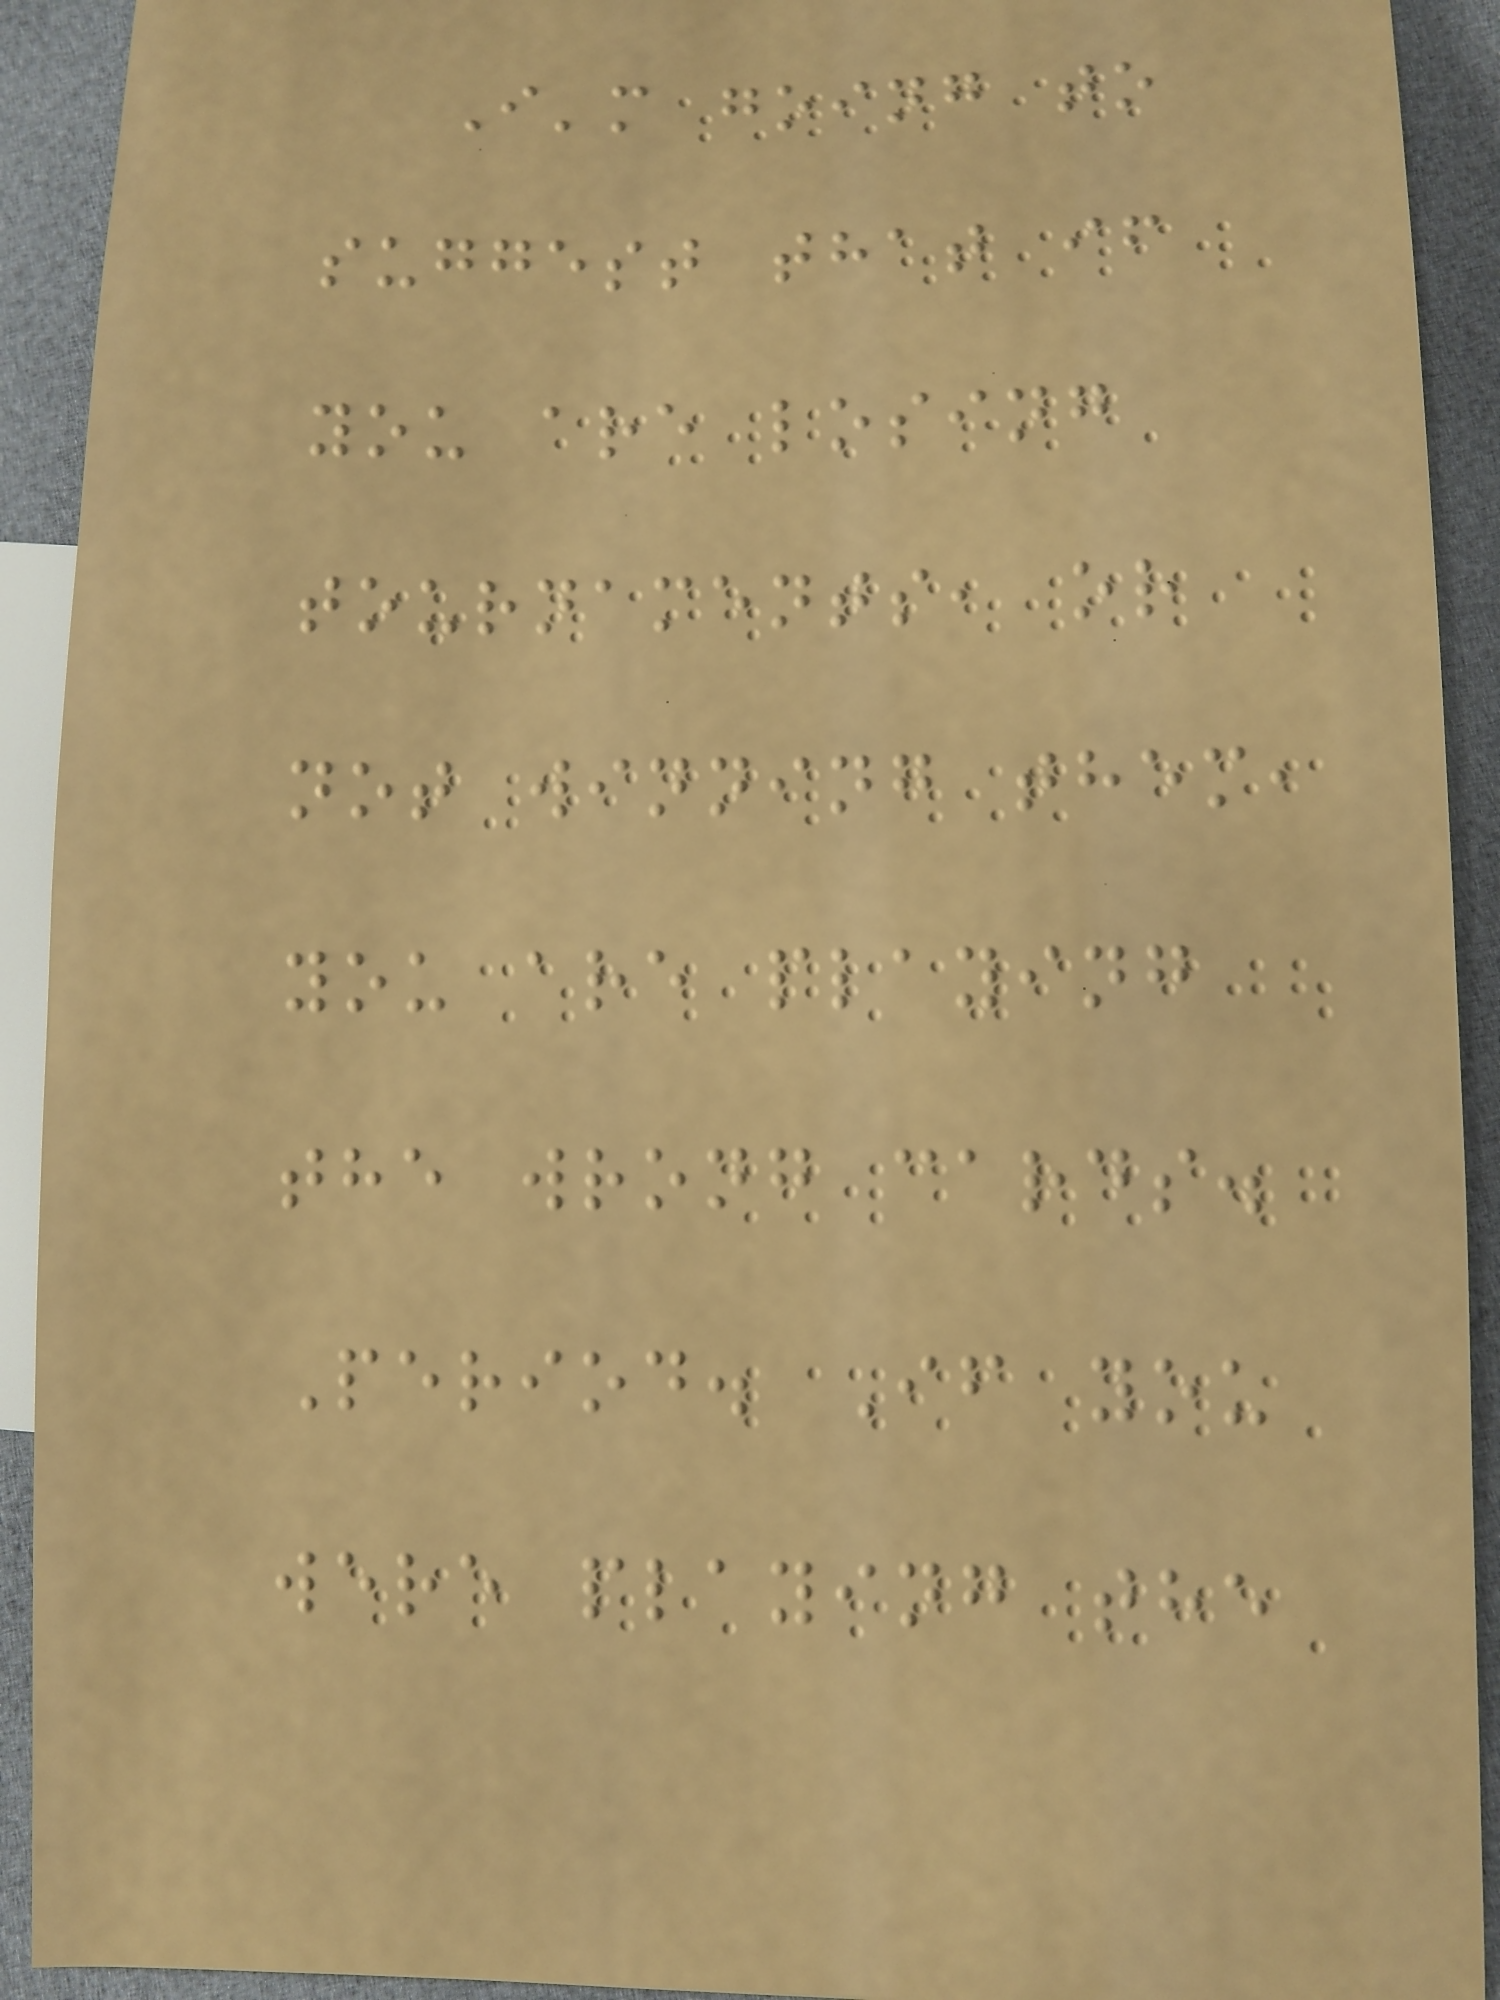I'm going to
suggest that if
you are losing
tournaments, or
not winning them,
you are playing
the wrong cards.
Period. If you
were playing the
